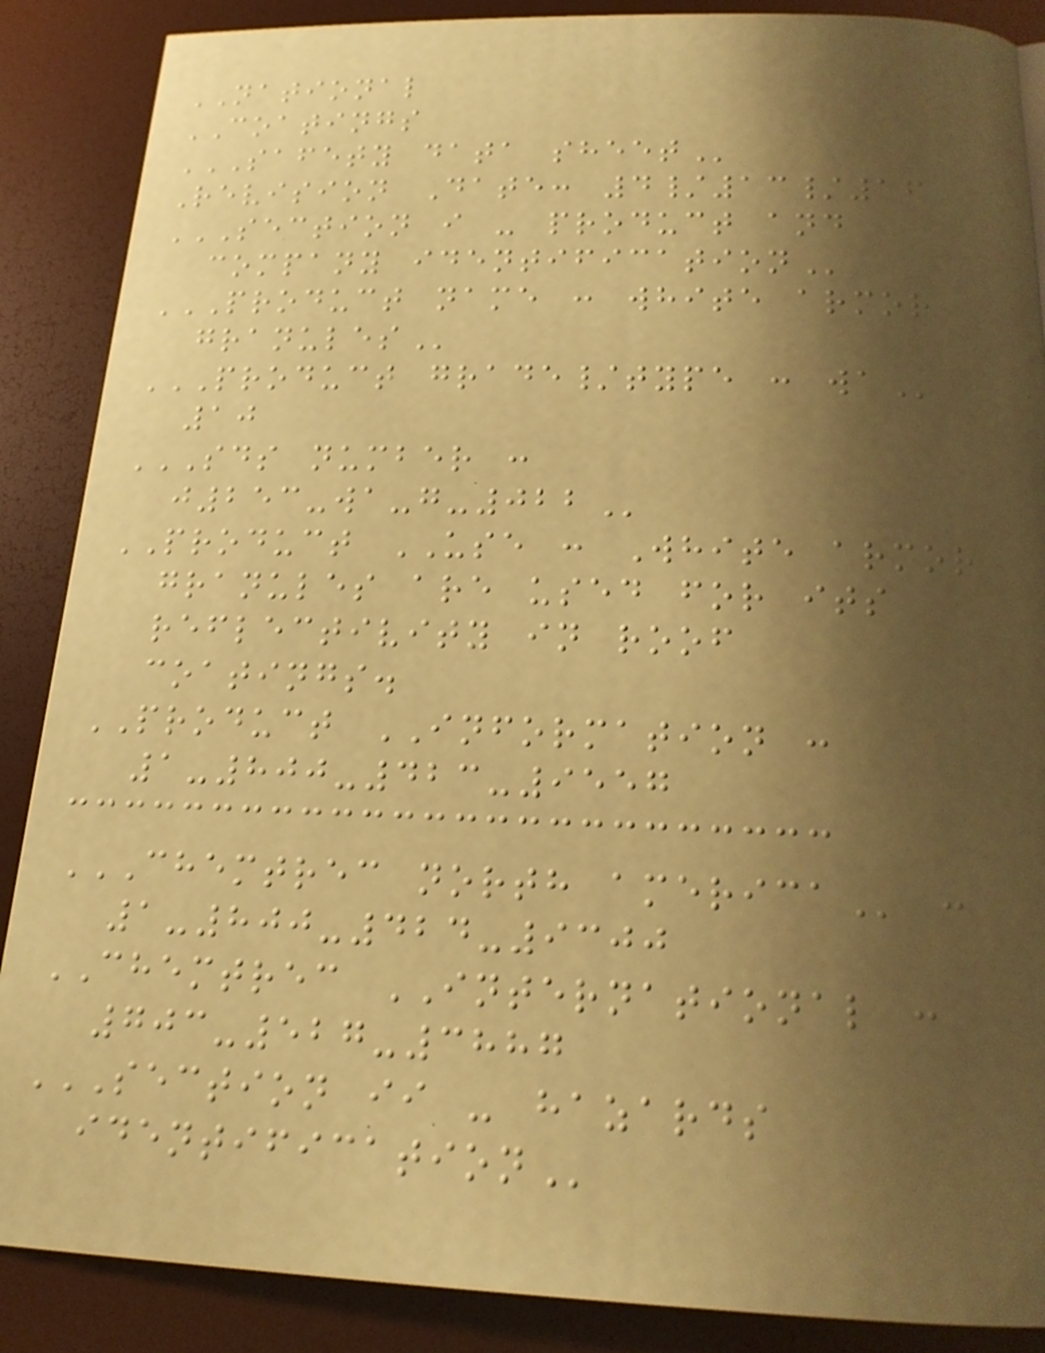NATIONAL
COATINGS
SAFETY DATA SHEET
Revision Date: 4/13/16
SECTION I - PRODUCT AND
COMPANY IDENTIFICATION
PRODUCT NAME : WHITE ARMOR
GRANULES
PRODUCT GRADE/TYPE : WA
10
SDS NUMBER :
J253-WA-G-022
PRODUCT USE : White armor
granules are used for its
reflectivity in roof
coatings.
PRODUCT INFORMATION :
1-800-423-9557
CHEMTREC NORTH AMERICA :
1-800-424-9300
CHEMTREC INTERNATIONAL :
703-527-3887
SECTION II - HAZARDS
IDENTIFICATION
